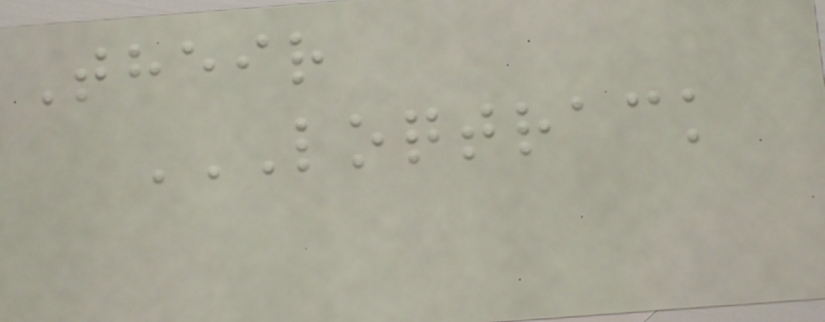Their
LOQTRACK
